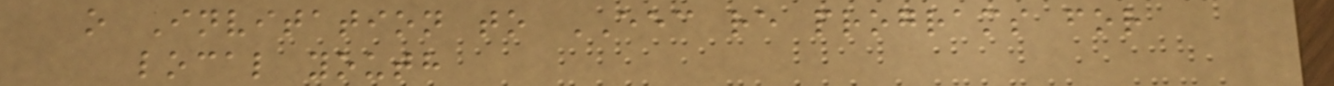o Invitation to EEC re programs for
local youth
